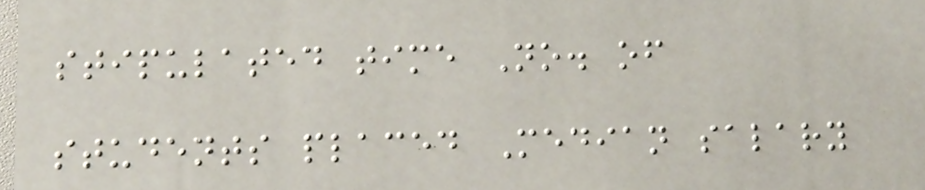stipulated time No. of
students placed Median salary
